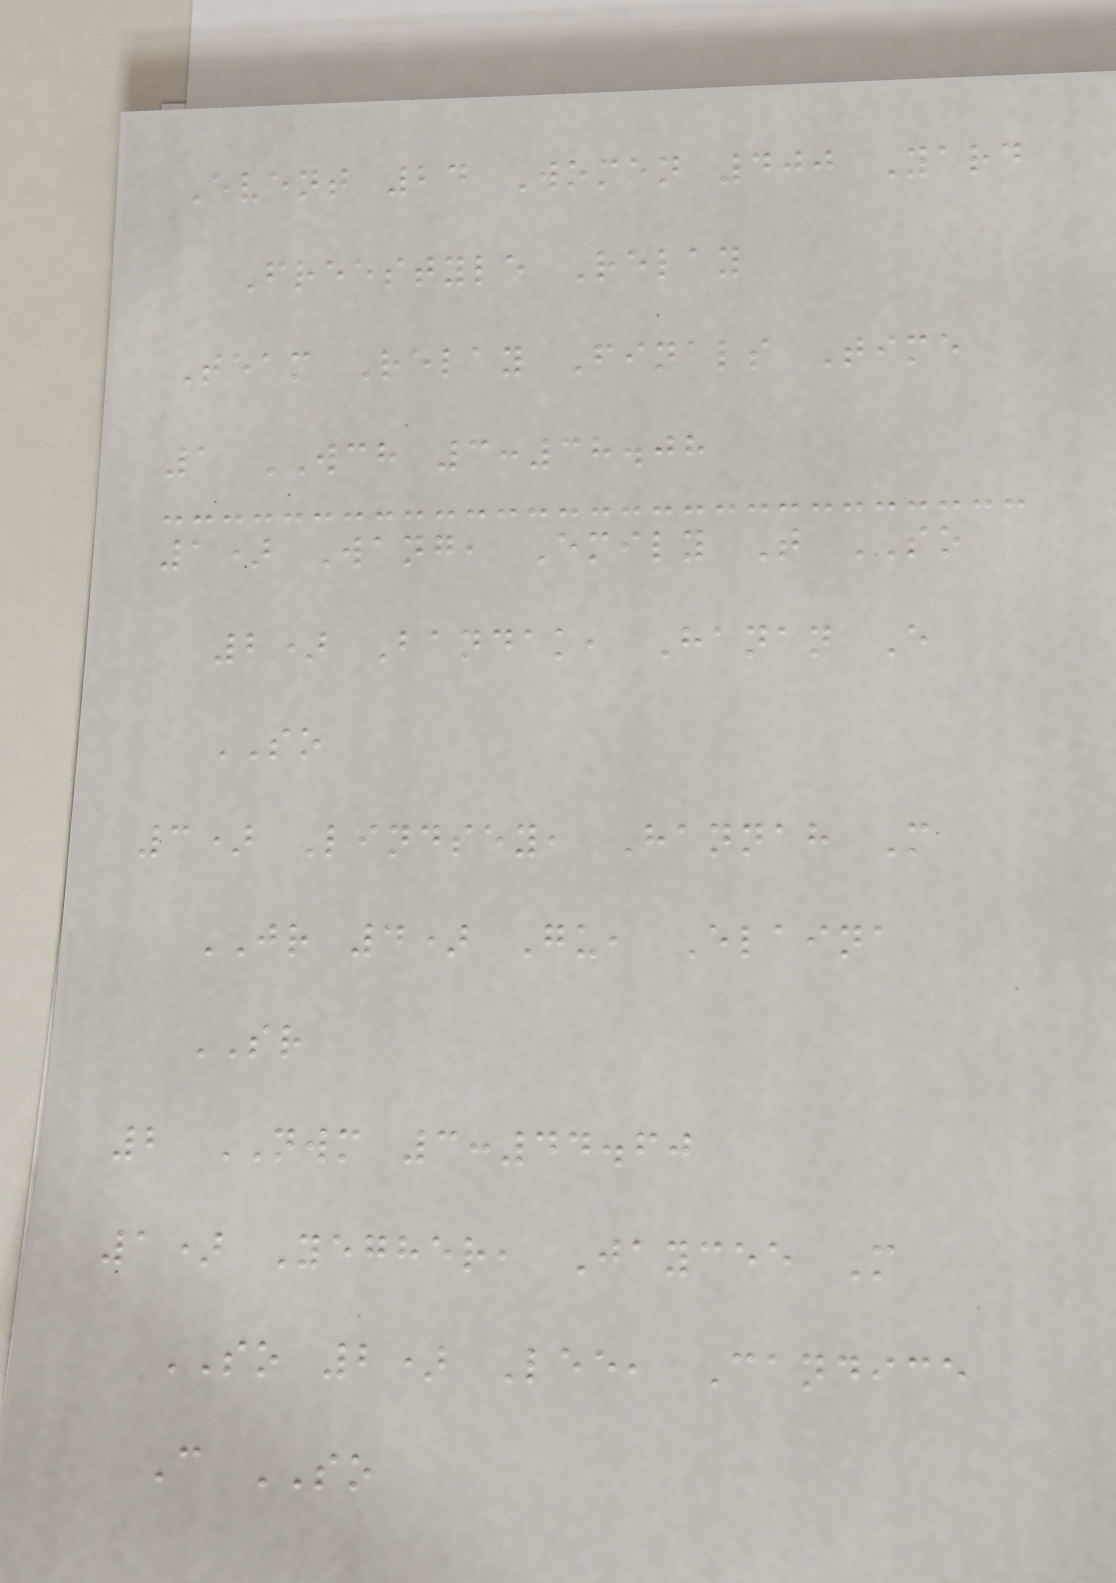Event 24 Women 400 Yard
Freestyle Relay
Team Relay Finals Time
1 WCH 3:38.08
1) Wang, Emily T SO
2) Bandak, Hanan E
SO
3) Lindsey, Hannah M
JR 4) Gu, Elaina
SR
2 NWM 3:44.60
1) Yegher, Jaycee M
SO 2) Lee, Candice
C SO
